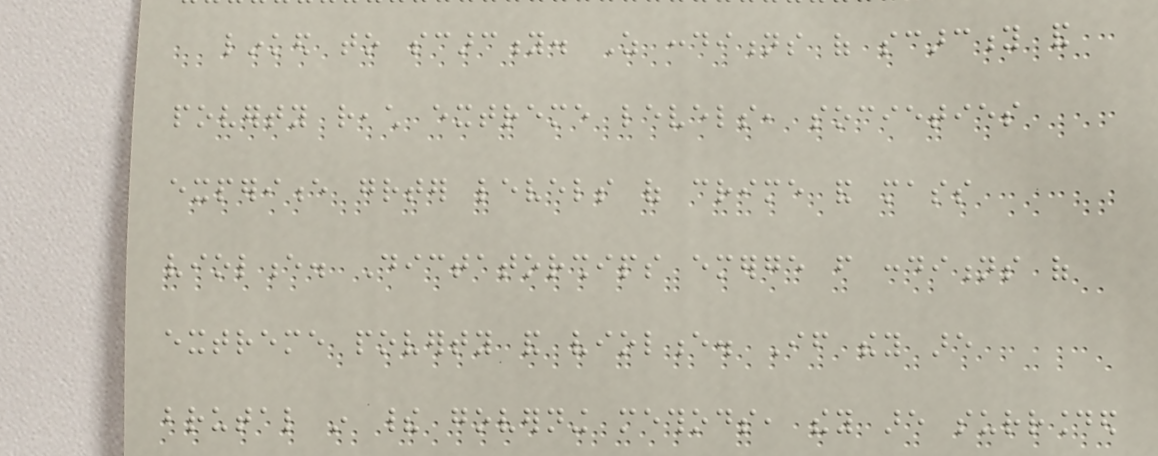linked to scarcity. As conditions of scarcity and
poverty reach extreme levels, societies
experience greater levels of crime and mass
violence. Dictatorships emerge from conditions of
extreme poverty and violence. If they are
brutal in their governing methods, they are surrounded
